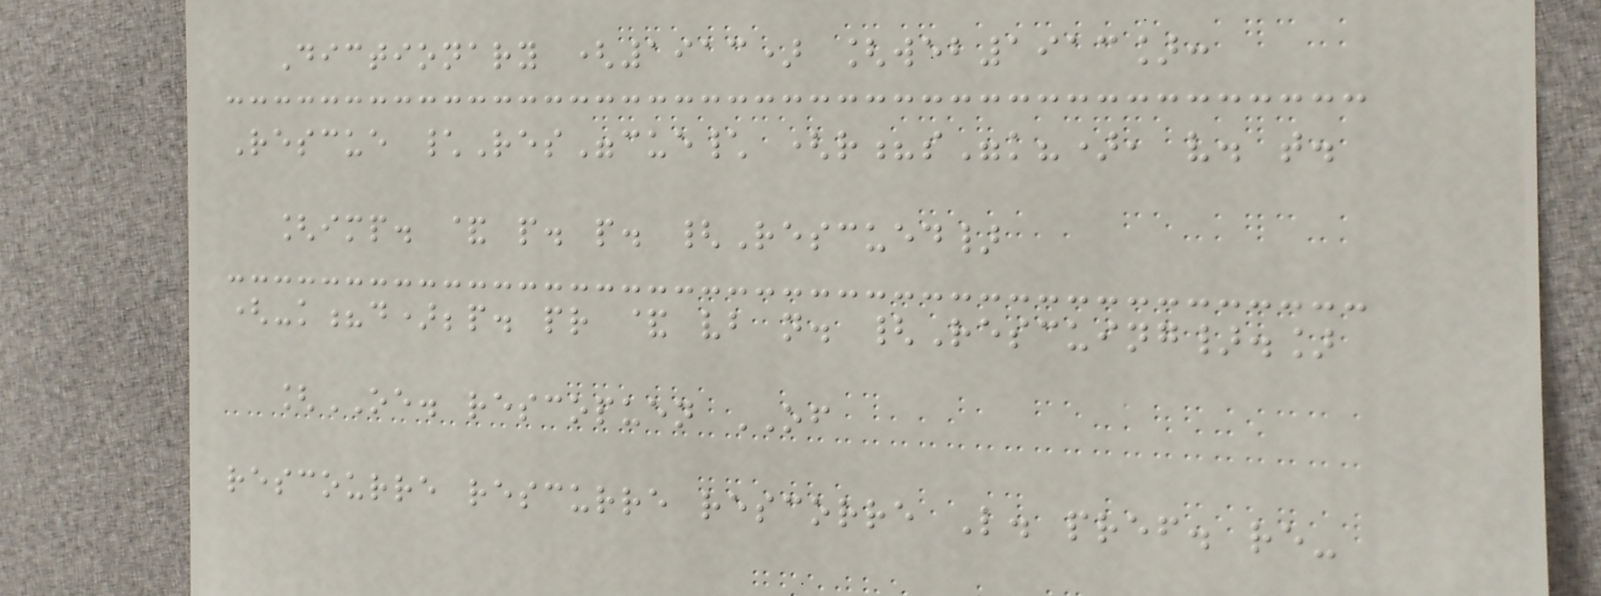Dictionary (1913) [web1913]:
Rescue \Res"cue\ (r?s"k?), v. t.
[imp. & p. p. {Rescued}
(-k?d);p. pr & vb n. {Rescuing}.]
[OE. rescopuen OF
rescourre rescurre rescorre L. pref. re-
